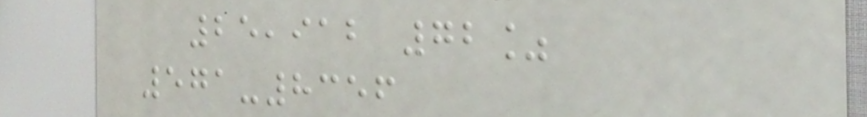25,912 72%
571-8356
